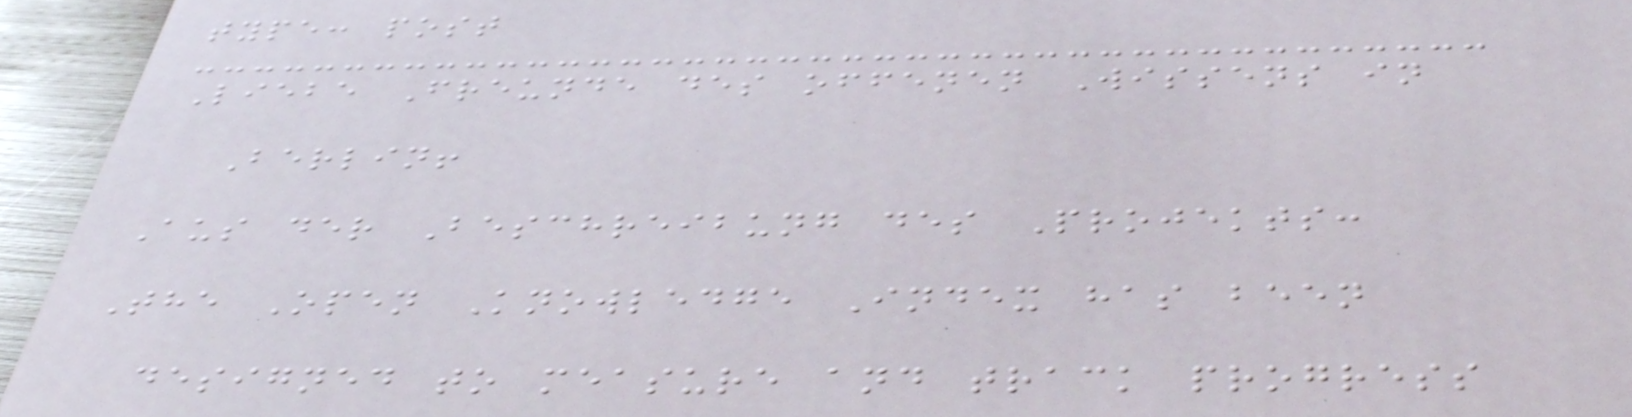type: post
Liebe Freunde des offenen Wissens in
Berlin!
Aus der Beschreibung des Projekts:
The Open Knowledge Index has been
designed to measure and track progress
